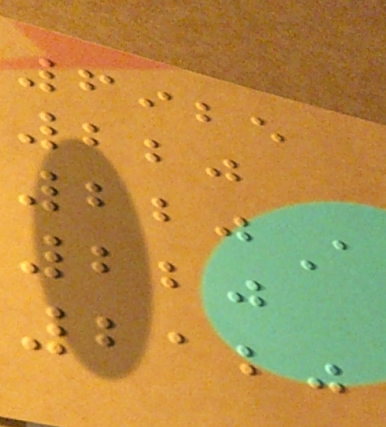6925
220
220A
220
2120
